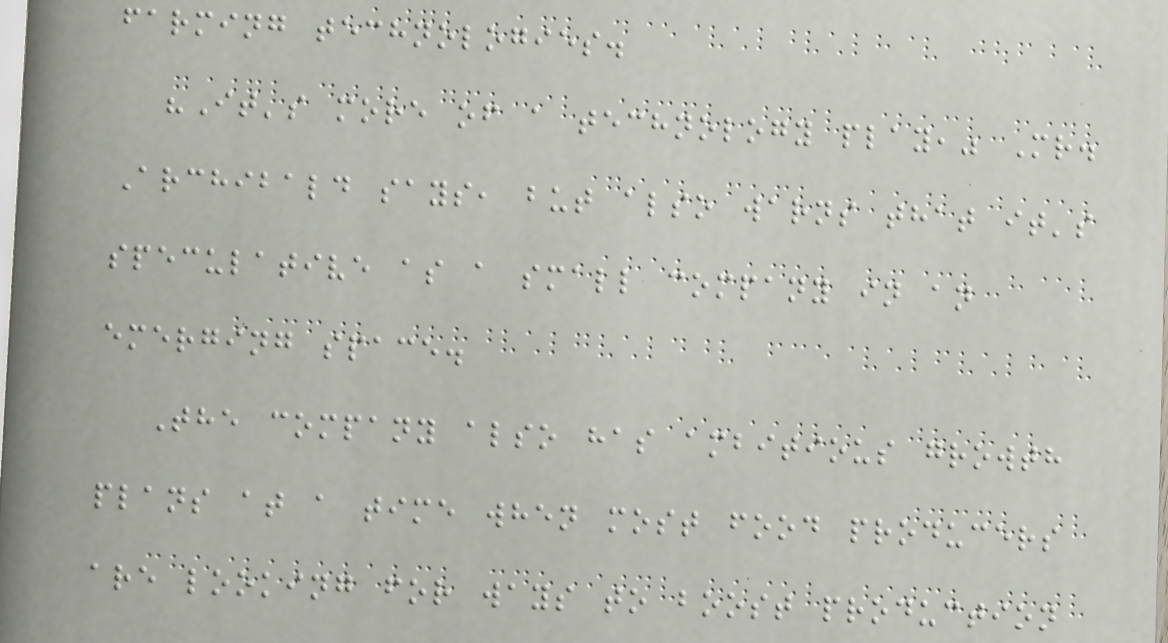farming technologies.
"It's more of a technology play," Mr.
Archibald says, but also warns that it's
speculative as a small company in an
emerging space.
The company also has ambitious growth
plans at a time when most food producers
are looking for ways to boost production
